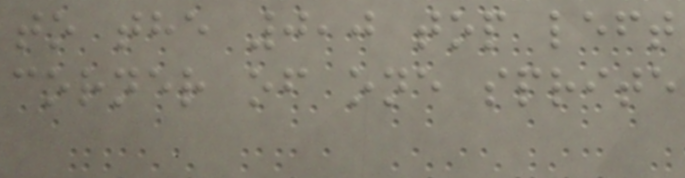to the 0,0 top left
corner of one sprite
